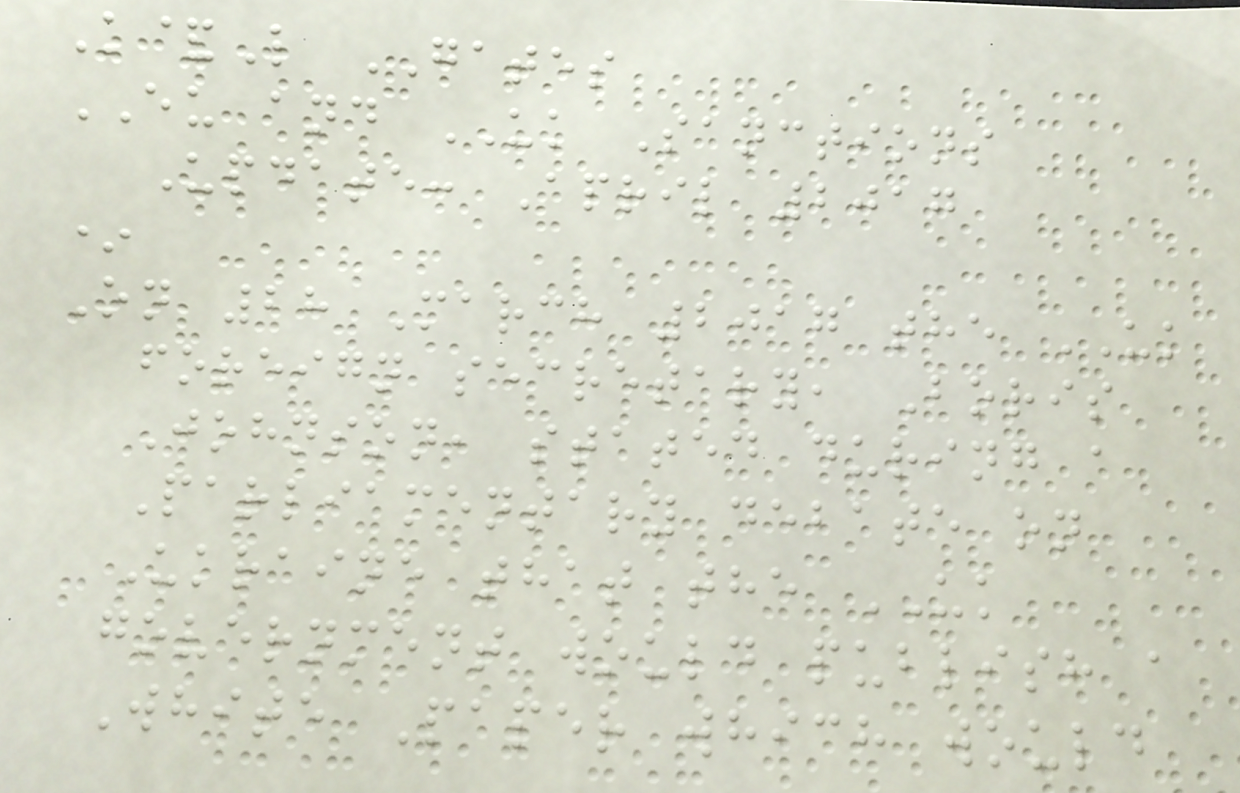K&L GATES
EU and UK Sanctions
Update: April 2017
*
On 28 March 2017 the UK
foreign secretary, Boris
Johnson, stated during a
Parliamentary debate on
Ukraine that the UK
government would publish a
White Paper which would
